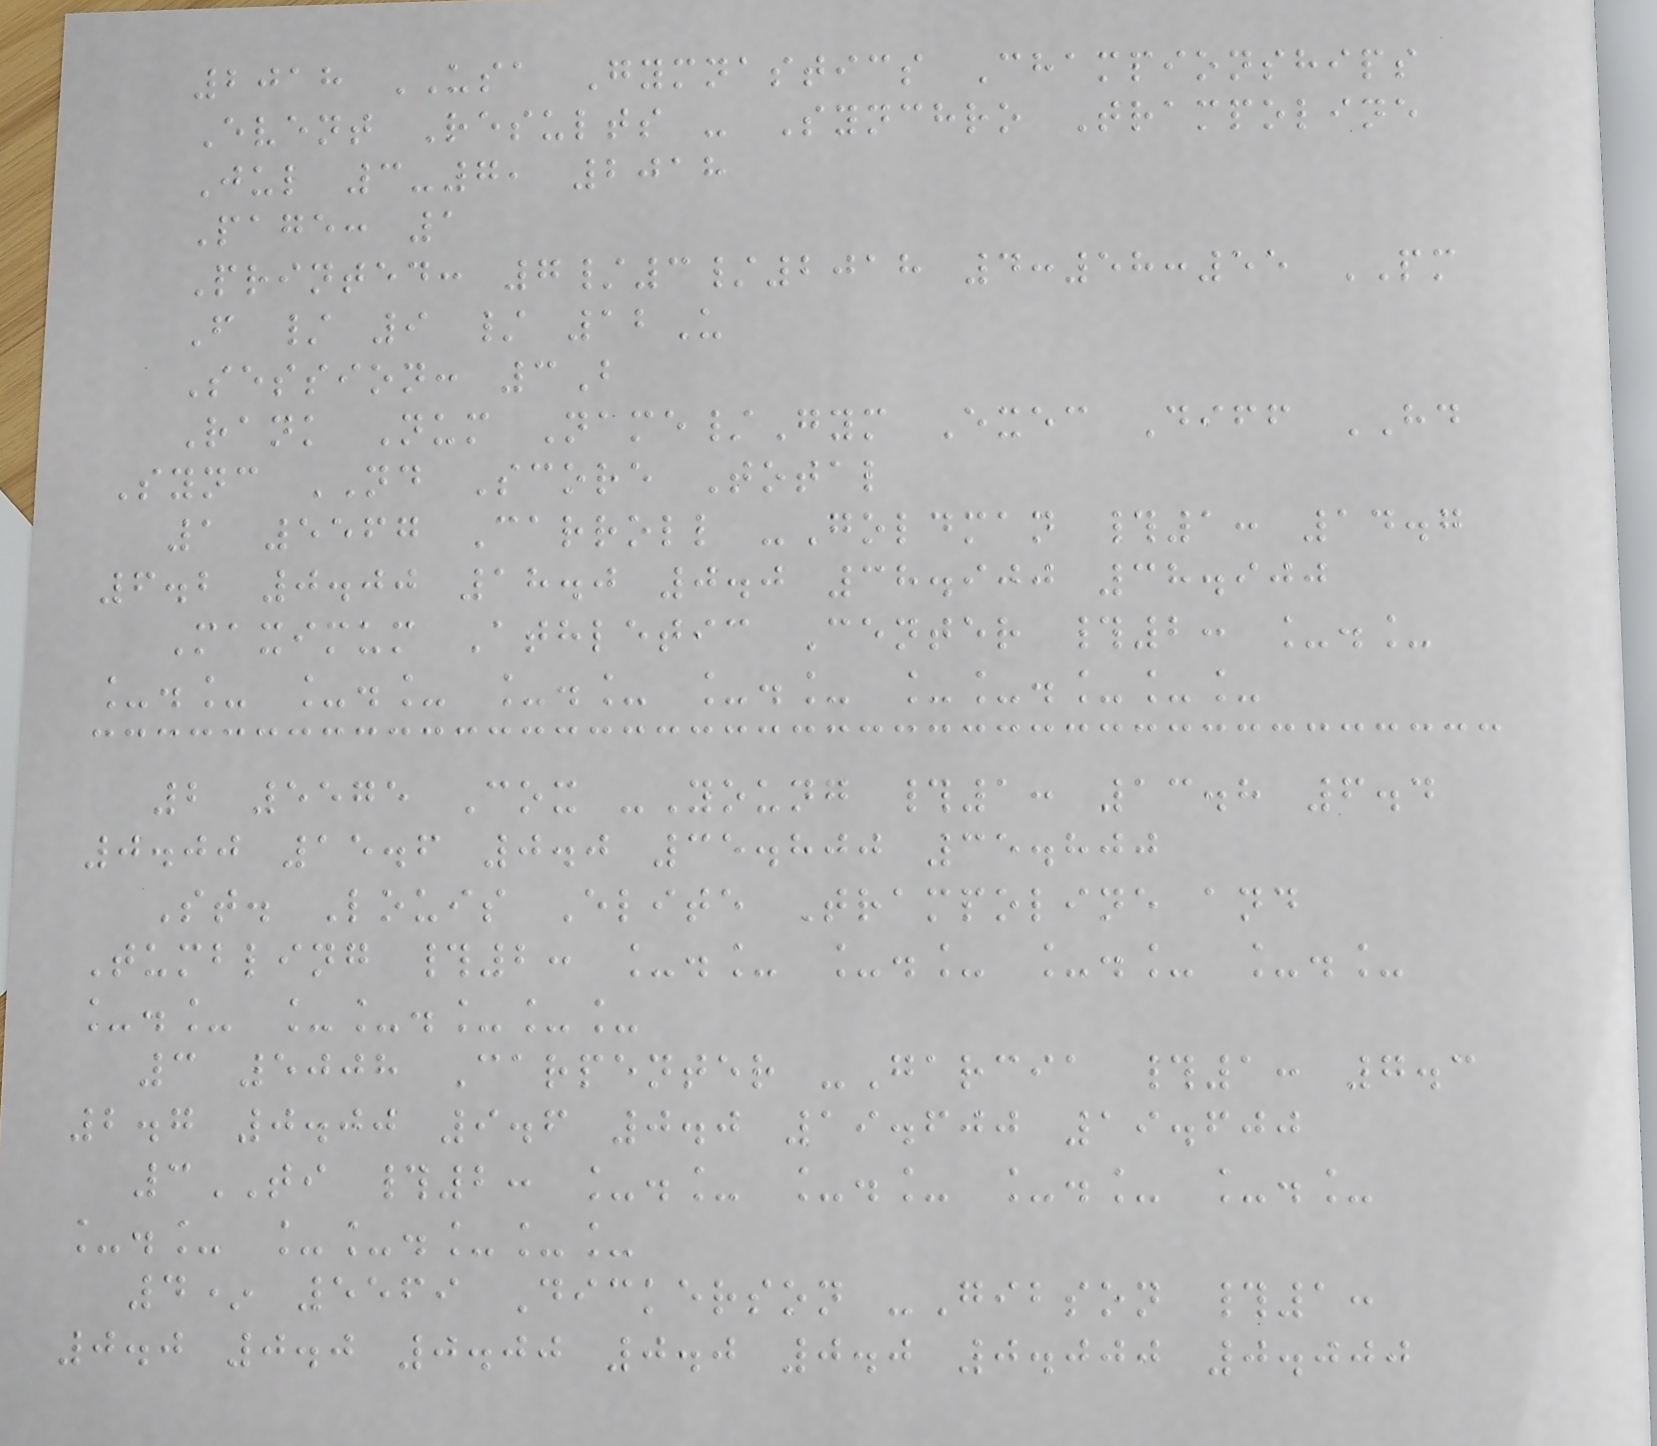2018 USA Gymnastics Championships
Event Results - Synchro Trampoline
Jul 3-7, 2018
Page: 1
Printed: 7/3/2018 4:58:55 PM
F / 9 / 12U
Session: 3B
Rank Num Name/Gym Exec Diff HD
Sync ND Score Total
1 5567 Carroll -Goldman #1: 14.7
6.2 0.00 18.0 0.0 38.900 38.900
Maximum Athletic Center #2: _._
_._ _._ _._ _._ __.___
2 5575 Cox -Young #1: 13.8 6.4
0.00 15.6 0.0 35.800 35.800
St. Louis Elite Trampoline and
Tumbling #2: _._ _._ _._ _._
_._ __.___
3 5008 Carpenter -Garcia #1: 7.3
2.7 0.00 9.6 0.0 19.600 19.600
3TI #2: _._ _._ _._ _._
_._ __.___
4* 5569 Dickerson -Gibson #1:
0.0 0.0 0.00 0.0 0.0 0.000 0.000
